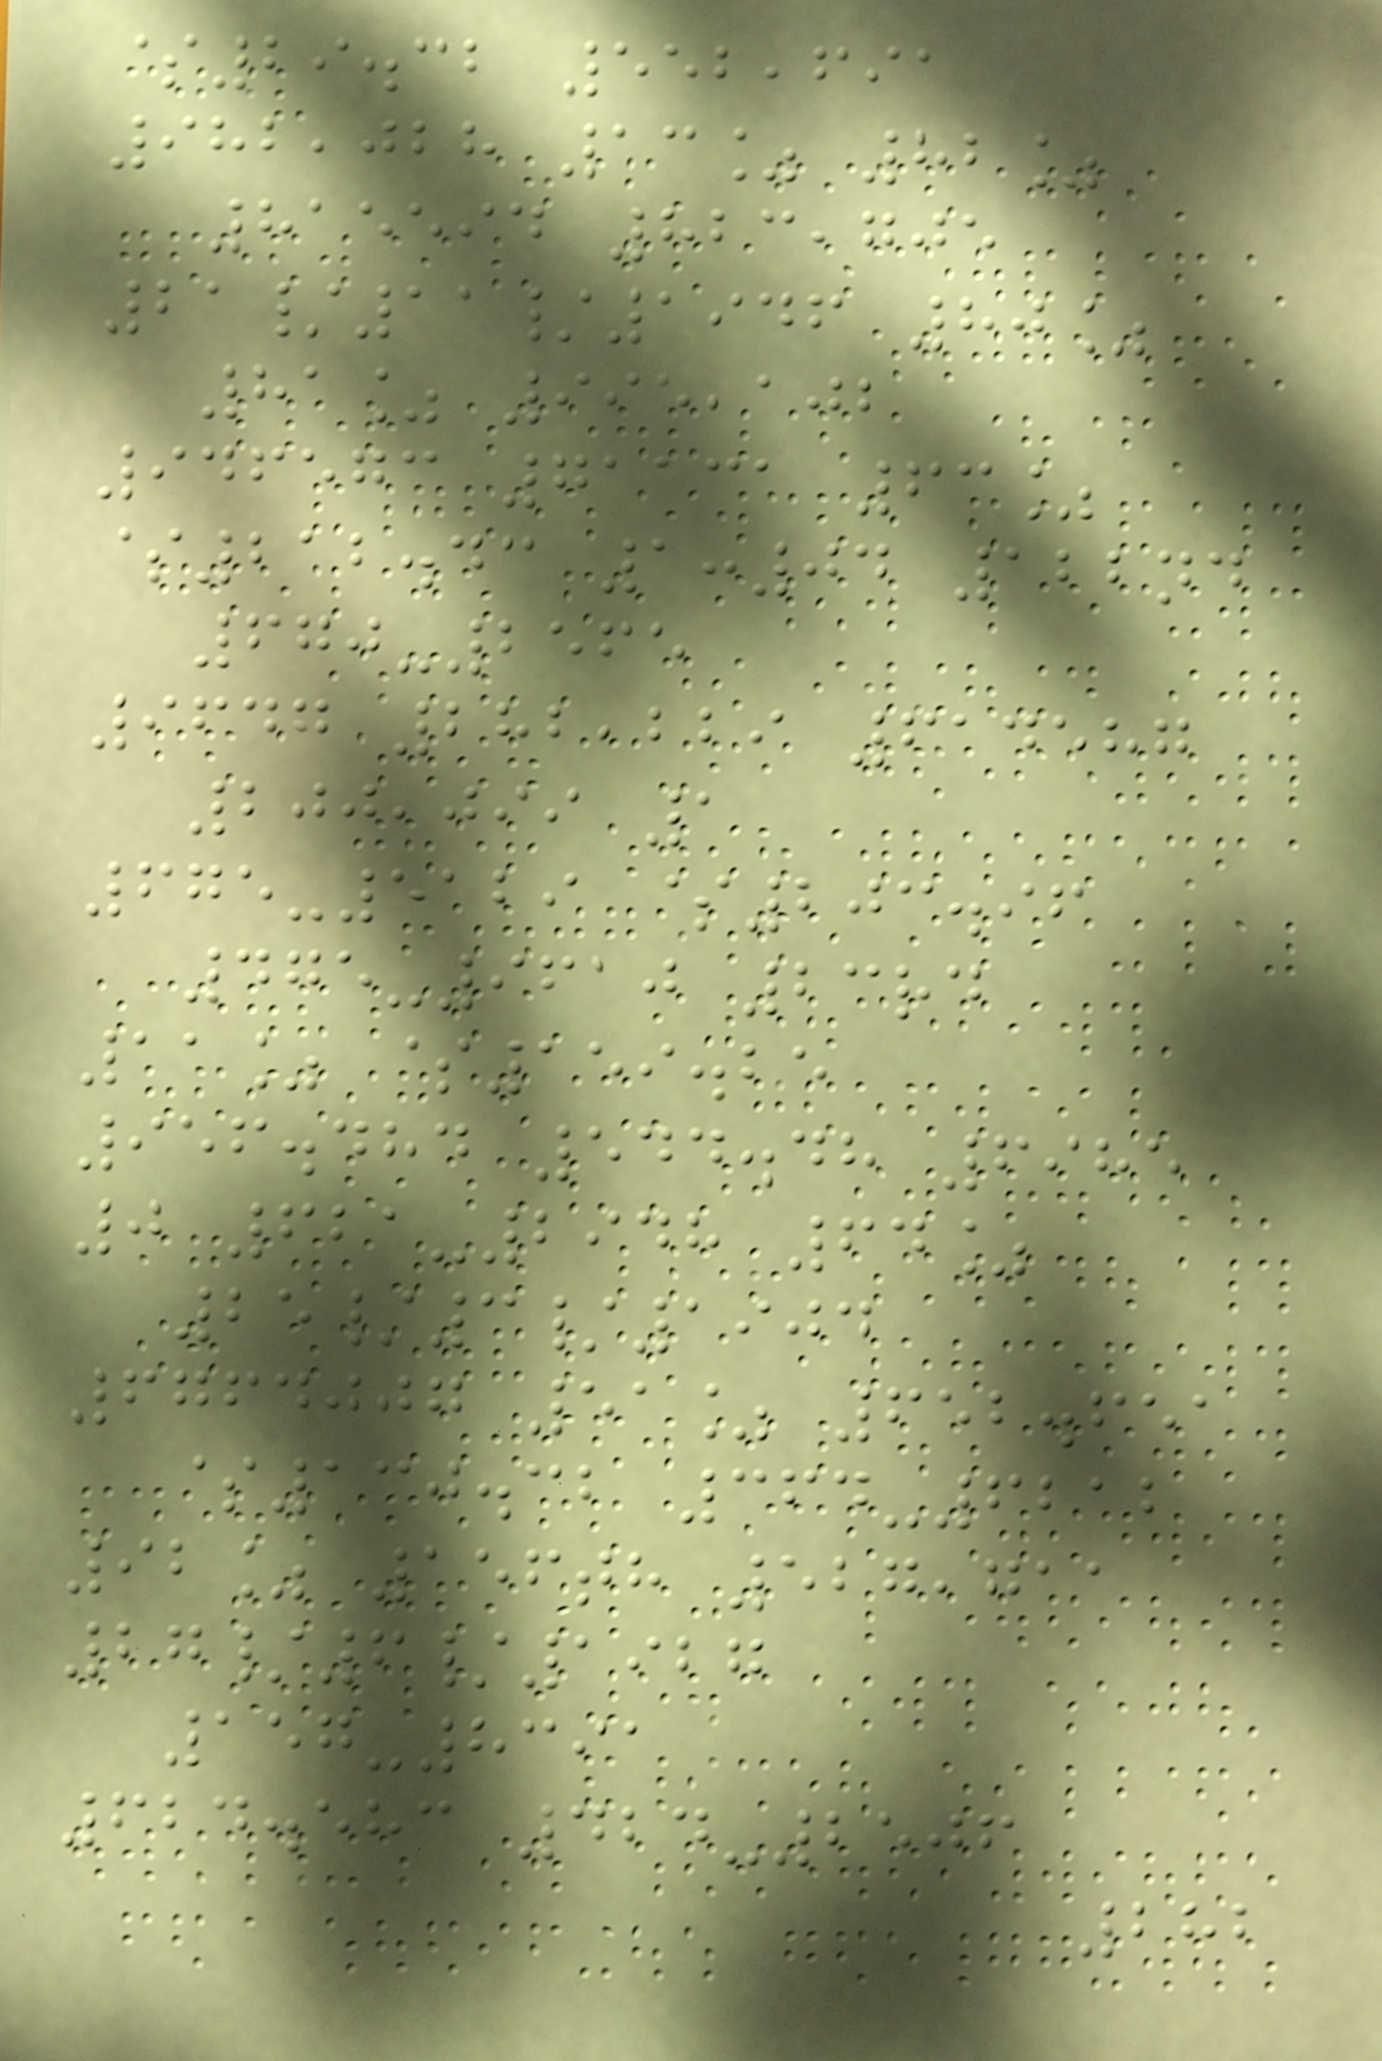$29.32 552,691
982,028 13% 82%
815594 823,705
21/11/1946 80%
81% 995,102
946573 71131 63%
$212.43 1:04 122nd
670-2565
9647 282,229 614587
200,099 1
675-5129 $203.96
475-9610 23rd
11% $159.25
956.484 544.48 6985
0 621-2948 64%
25/3/1904
6764007 51% 652.651
$130.32 364-6212
92% 156th 527,711
27/6/1927
157-8391
624.583 424-2506
282
